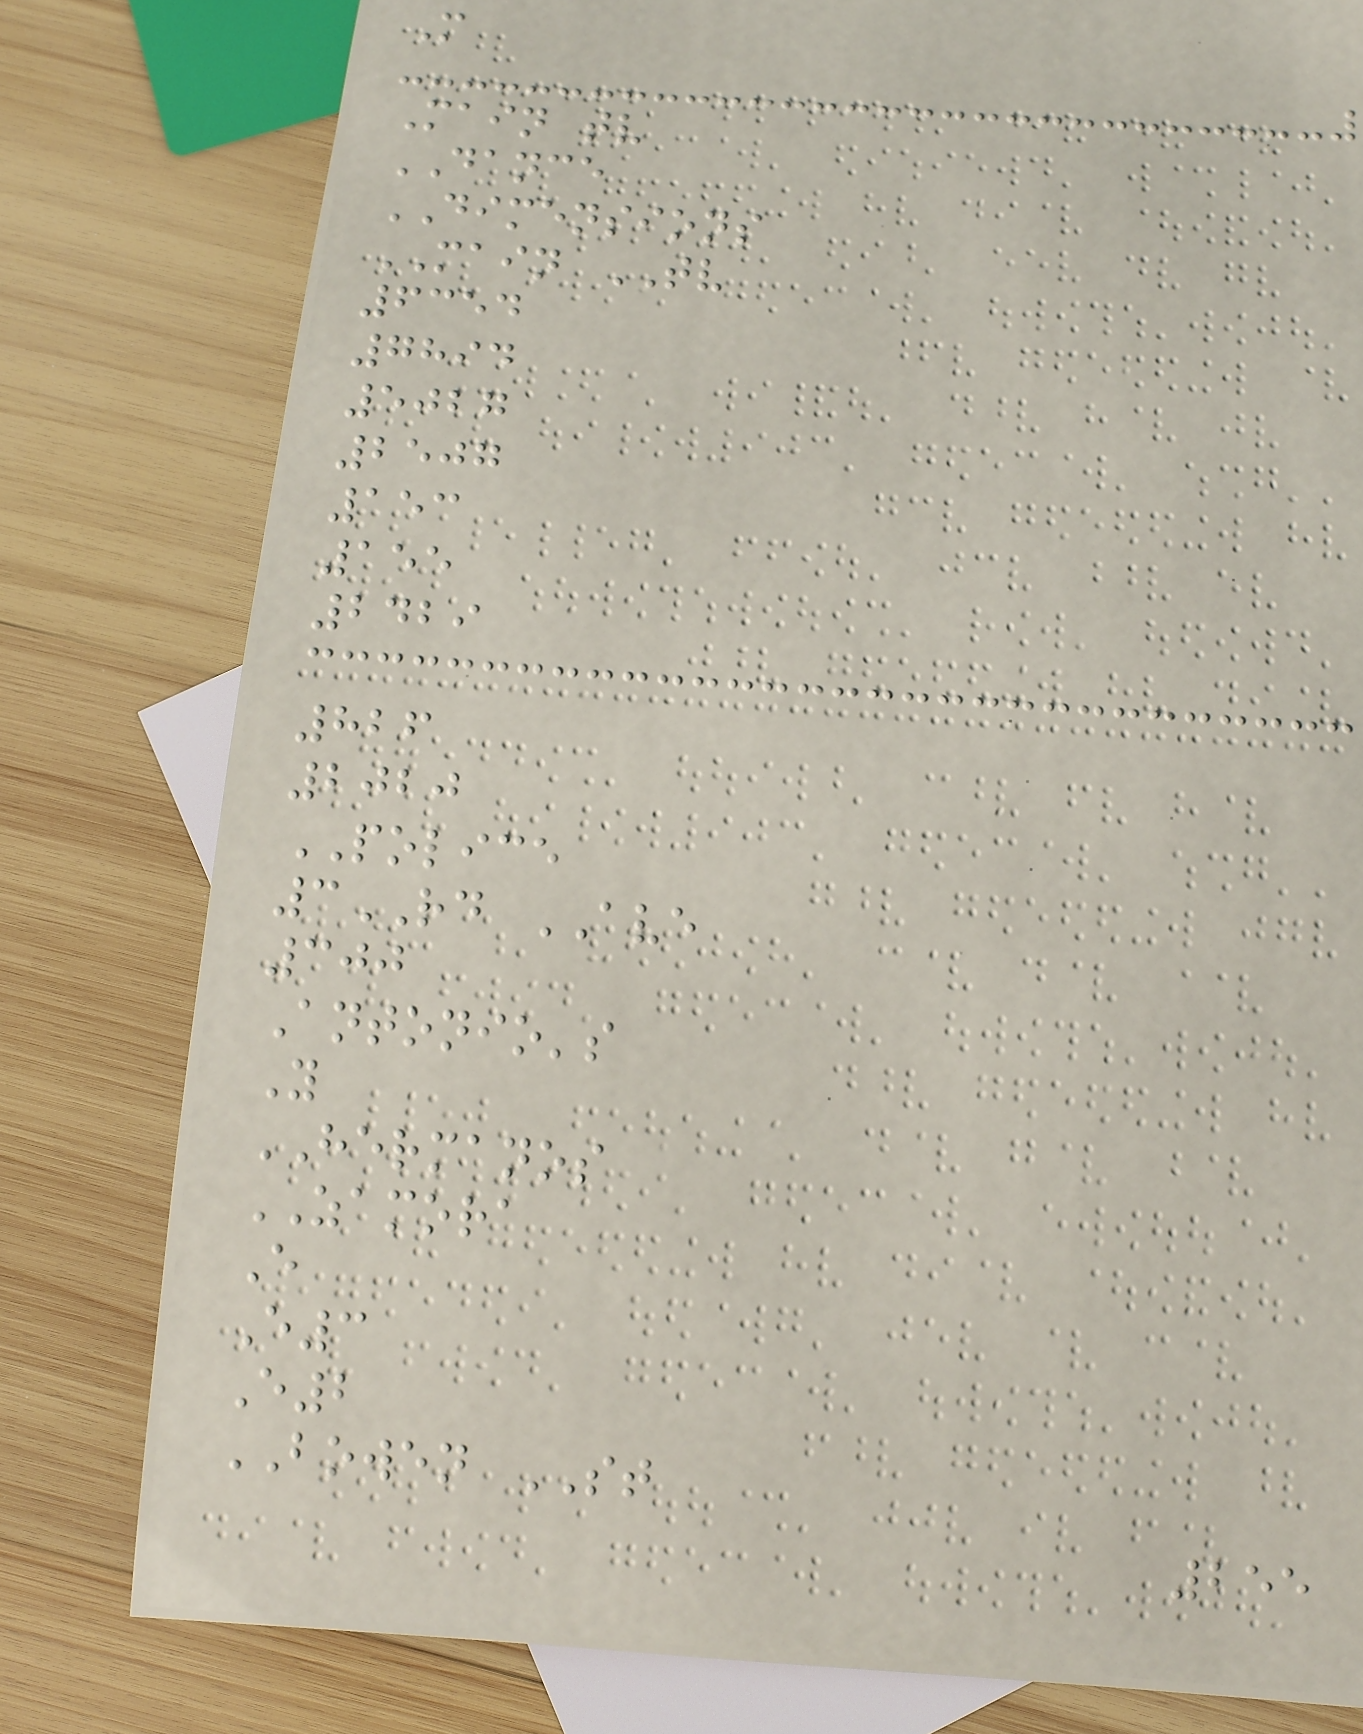M
Main tv
DANCE
DIMENSIONS
MAIN TV
6354
7894
5027
2507
153
155
2429
826
2020
POLICE
3RD AVE
300
Antonio's
Y
HERMANOS
ZAMORA
E
E3
E2
BOWEN ST
255
